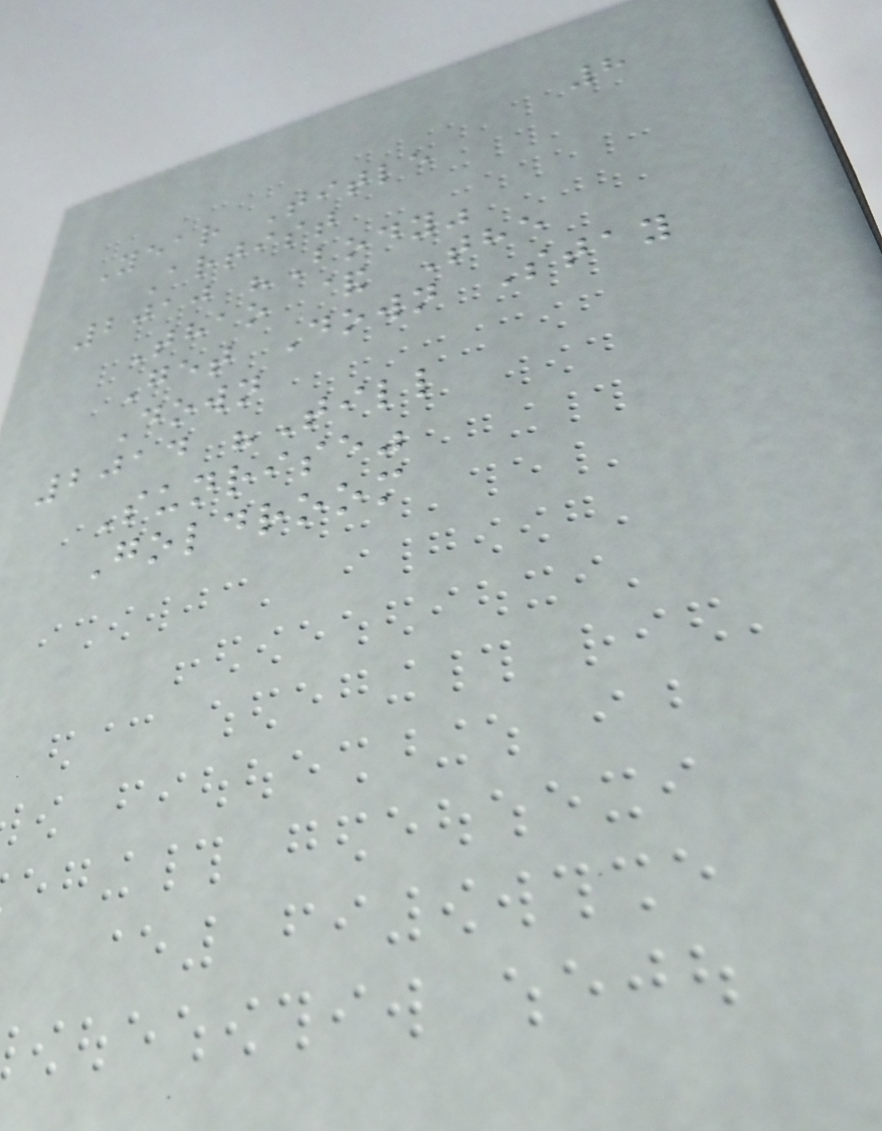8
Year Title
Artist
2010 "Body"
Thao & The
Get Down Stay
Down
2014 "Till
Sunrise"
Goldroom
